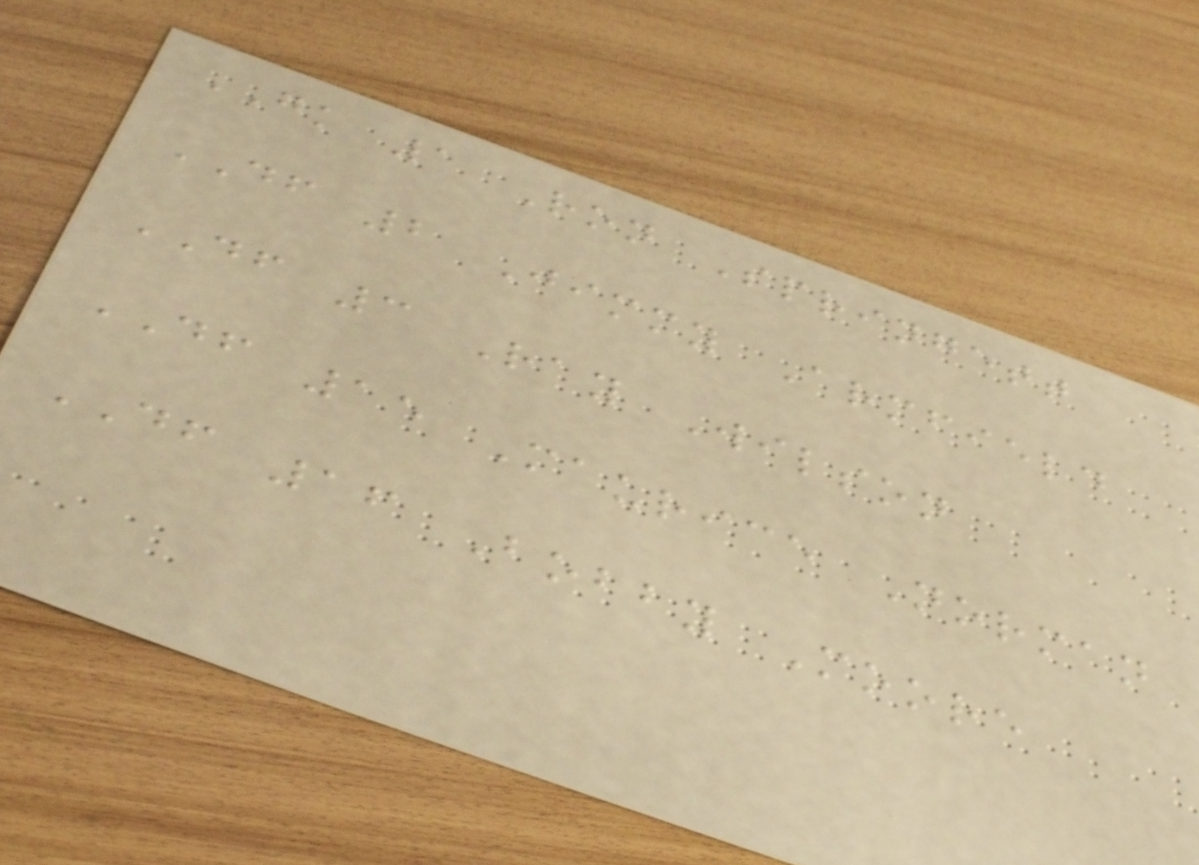GK 1 Ron Springett
DF 2 Jimmy Armfield
DF 3 Ray Wilson
DF 15 Maurice Norman
DF 16 Bobby Moore
